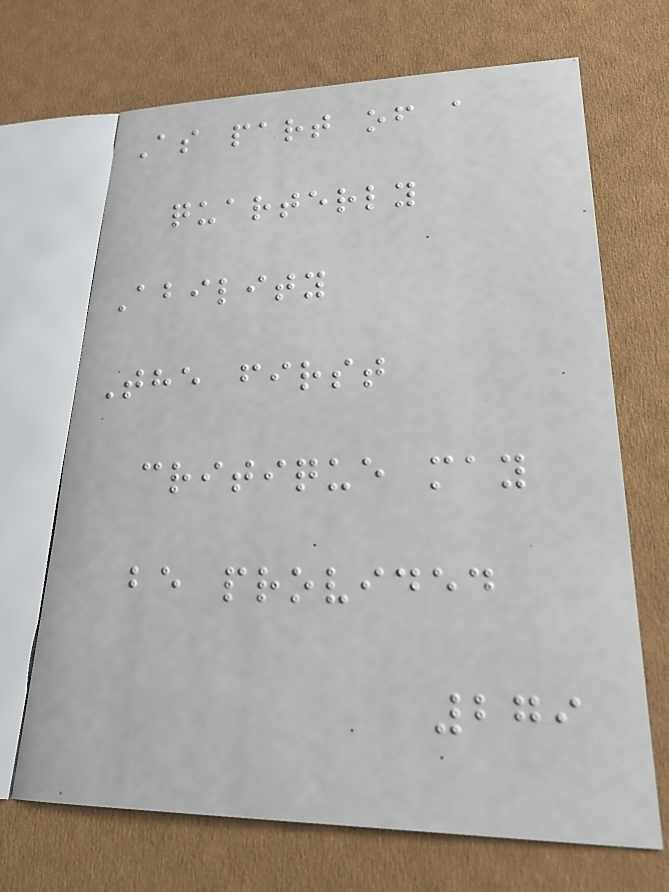As part of a
quarterly
Ability
The first
critique may
be provided
279
